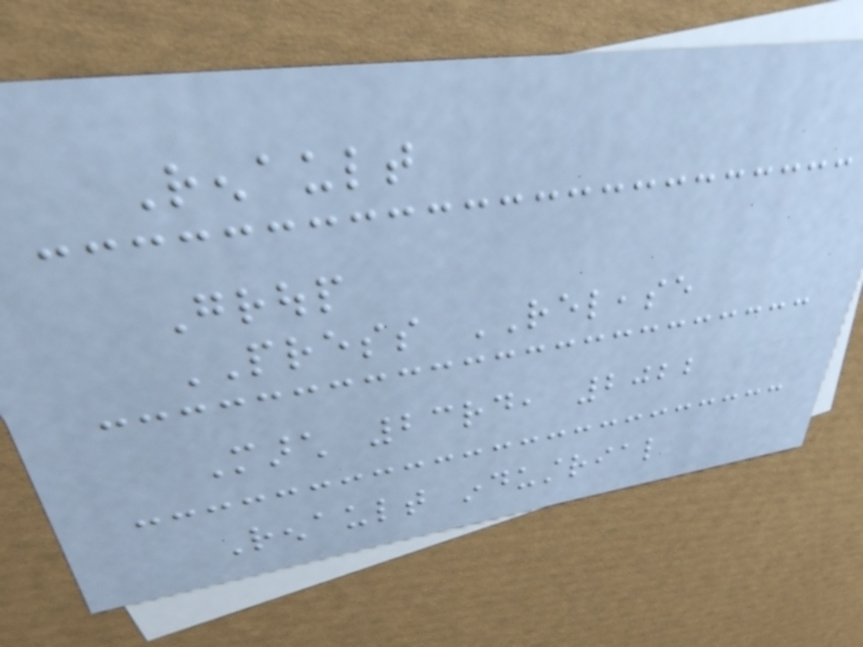Renault
Group
PRESS RELEASE
March 23rd, 2022
Renault industrial
